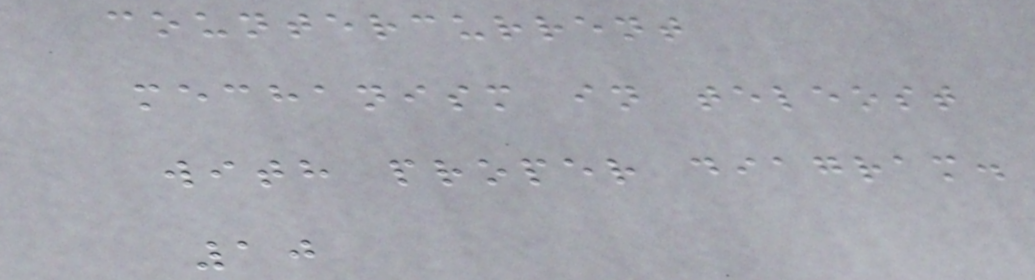countercurrent
mechanism in teleost
with proper diagram.
10
